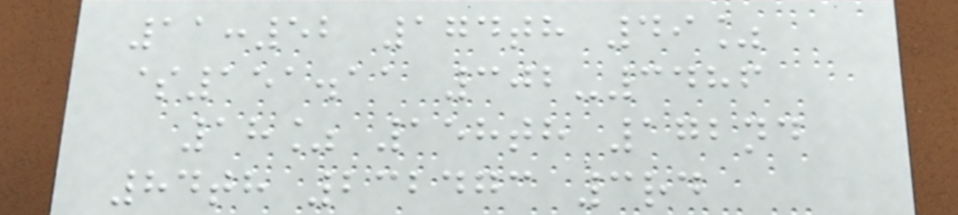11:52 174th 49%
$151.11 302-3486
18% 158th 172nd
84th 232473 3rd
